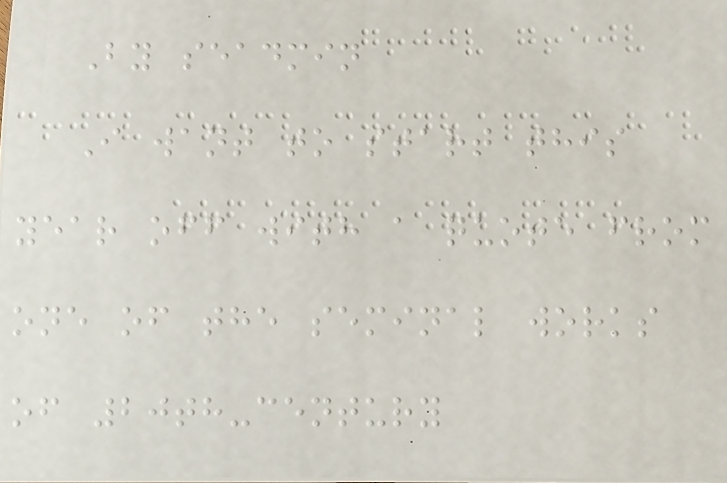By seadmin
I want to start this
year off with a quote from
one of the seminal works
of 20th-century
